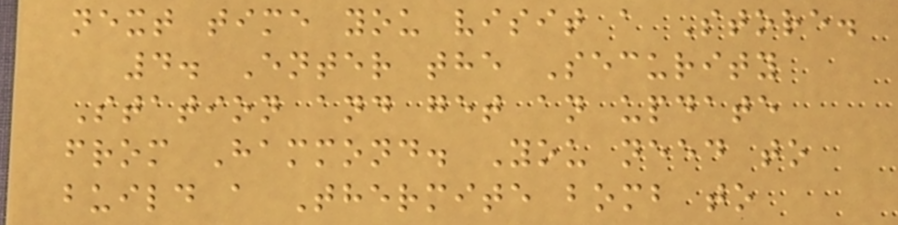next time you visit a Store.
4. Enter the Security
Station and get an update
from Hammond. You need to
build a Thermite bomb to
